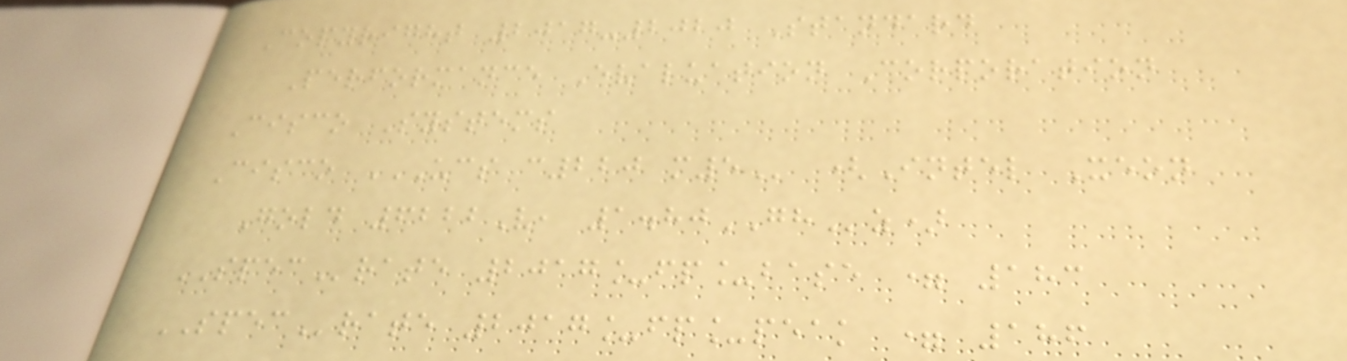Copyright 2017-2020 Standard
Performance Evaluation Corporation
Cisco Systems
Cisco UCS C220 M5 (Intel Xeon
Gold 6222V, 1.80GHz)
SPECrate 2017_fp_base = 183
SPECrate 2017_fp_peak = 186
